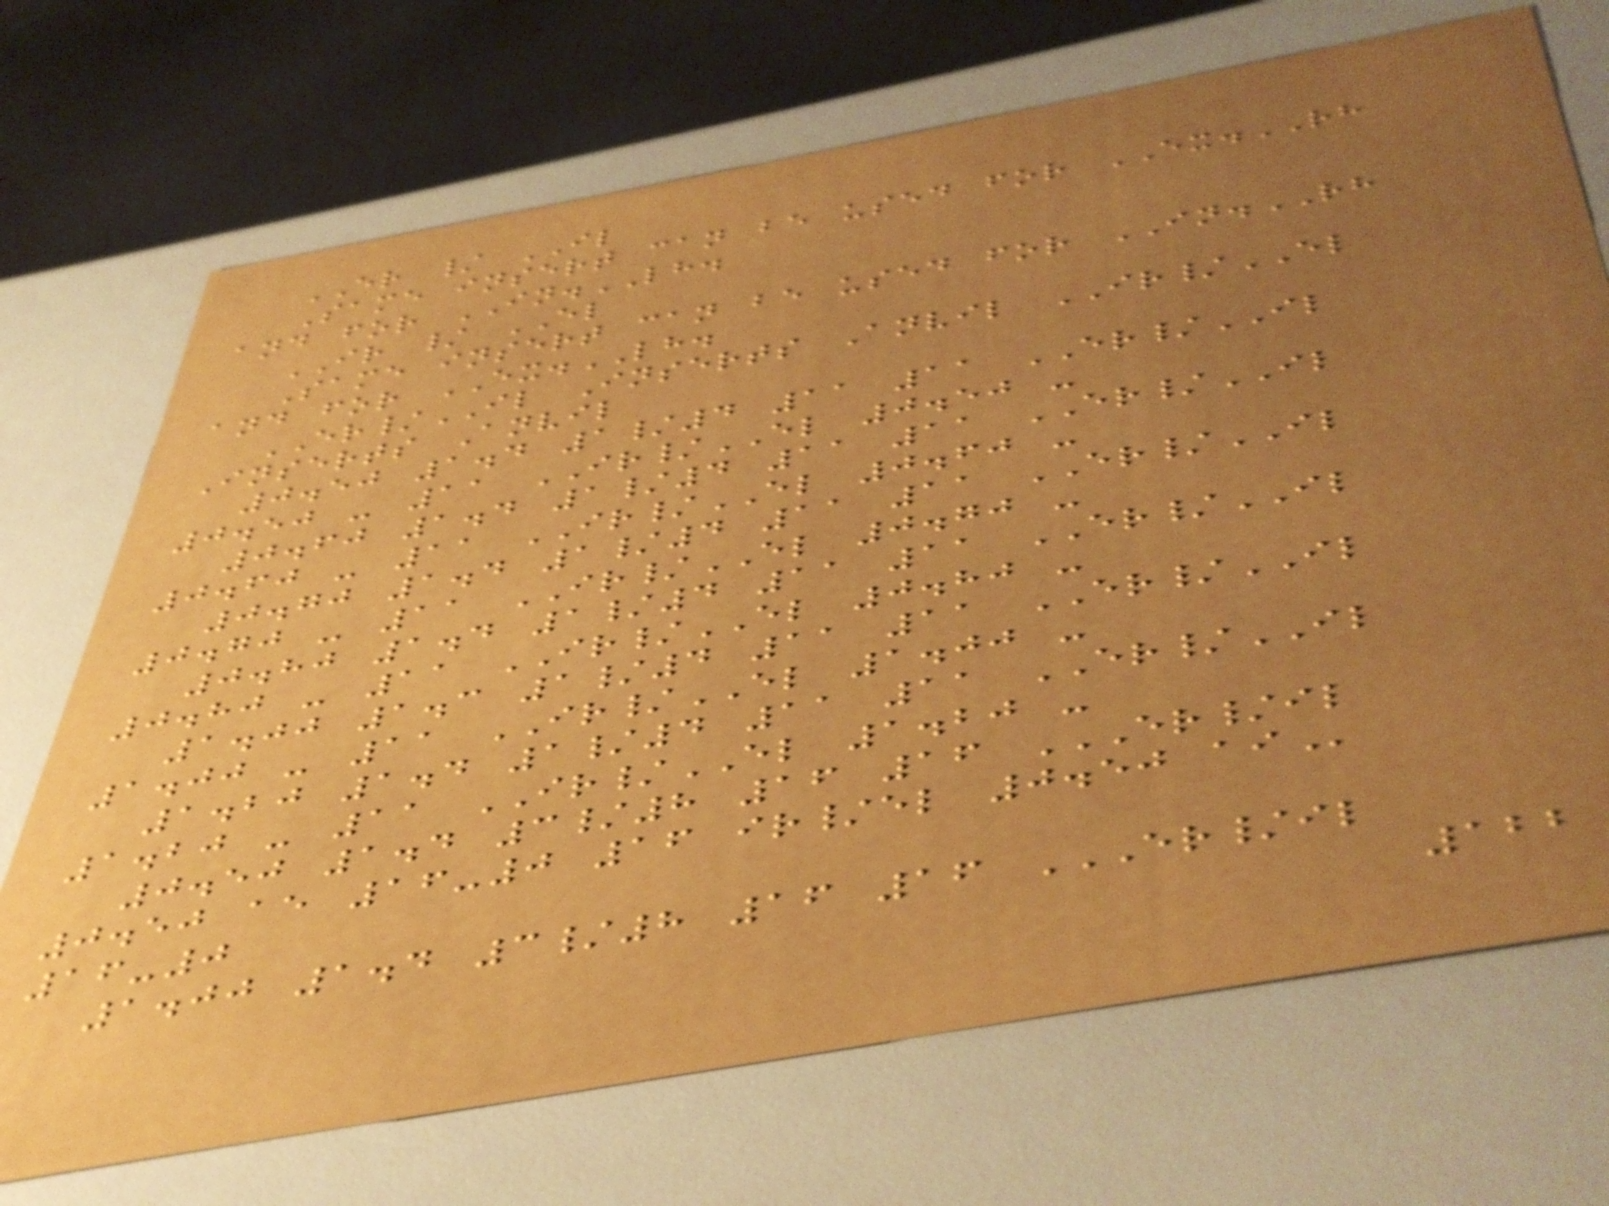ER / IL
Same insert can be used for EX.RH
and for IN.LH.
IR / EL
Same insert can be used for IN.RH
and for EX.LH.
ER/IL Inserts Anvil IR/EL
Inserts Anvil
0.50 1.4 1/4 11 11 ER/IL
0.50 - 11 IR/EL 0.50 -
0.60 1.4 1/4 11 11 ER/IL
0.60 - 11 IR/EL 0.60 -
0.70 1.4 1/4 11 11 ER/IL
0.70 - 11 IR/EL 0.70 -
0.80 1.4 1/4 11 11 ER/IL
0.80 - 11 IR/EL 0.80 -
1.00 1.3 1/4 11 11 ER/IL
1.00 - 11 IR/EL 1.00 -
1.20 1.4 1/4 11 11 ER/IL
1.20 - 11 IR/EL 1.20 -
0.50 1.4 3/8 16 16 ER/IL
0.50 AE 16-0 16 IR/EL 0.50 AI
16-0
1.00 1.4 3/8 16 16 ER/IL
122
